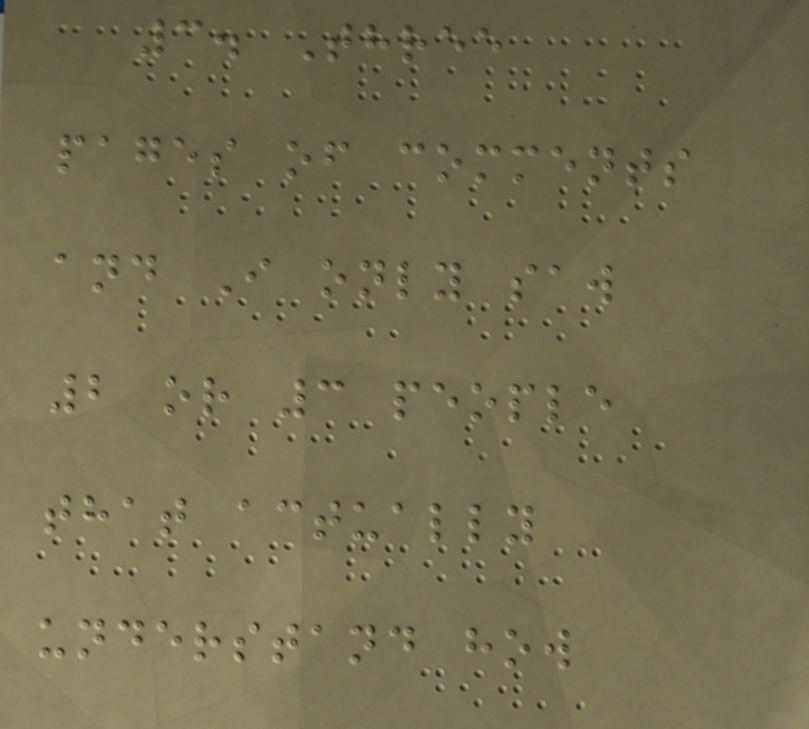3. Three
pages of comments
and I only saw
2 or 3 people
that actually
understand how
